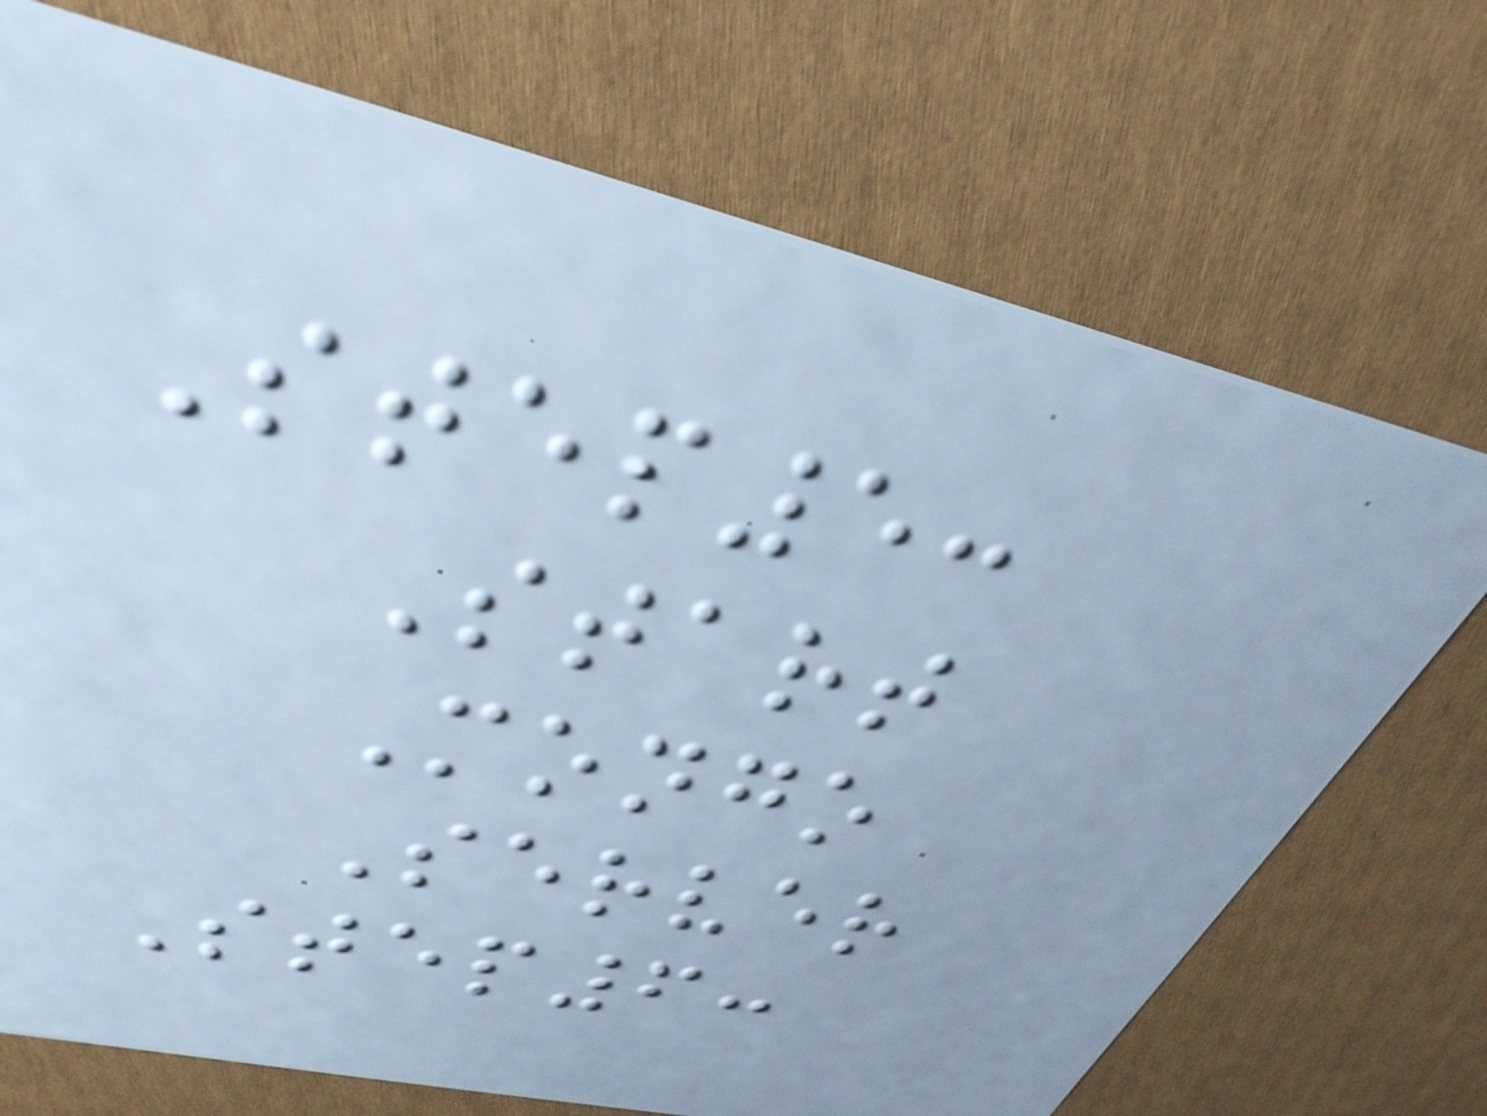Step5:
Start
Mongo
Server
Step6:
